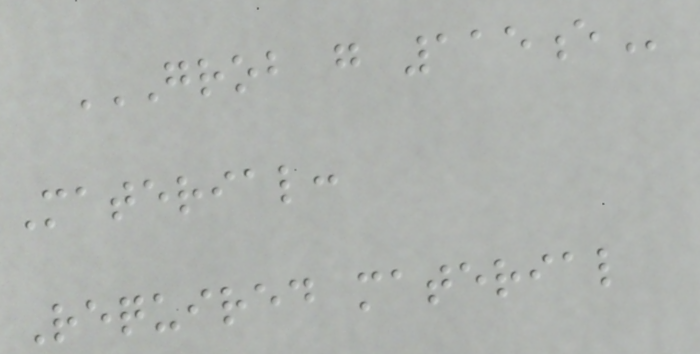GROB G 115E
Material:
Required material
